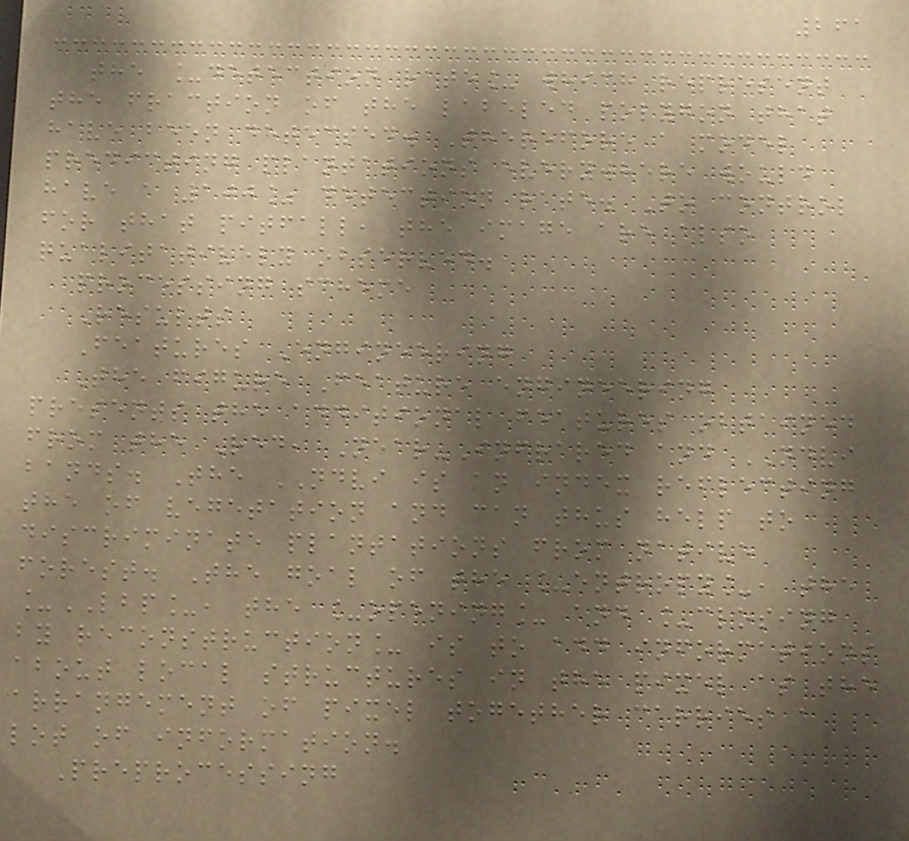261
the _detection rate_ which represent
the fraction of the labeled polygon that
have been detected. Therefore a model
predicting plantations everywhere would
have a 100% detection rate. To control
for that pitfall, the image are also
qualitatively observed.
processing scheme
Results
Features Engineering
The figure Feature engineering
presents the additional features obtained
from the Red, Near-Infrared and NDVI
bands. The NDVI is an index reflecting
the of vegetation and can thus help to
discriminate plantations from native
forest. The goal of the _entropy_, the
_LBP_, the _opening_ and _closing
by reconstruction_ is to add informations
about local structures in the pixel as the
arrangement of pixel together carries a
lot of information.
Preprocessing
